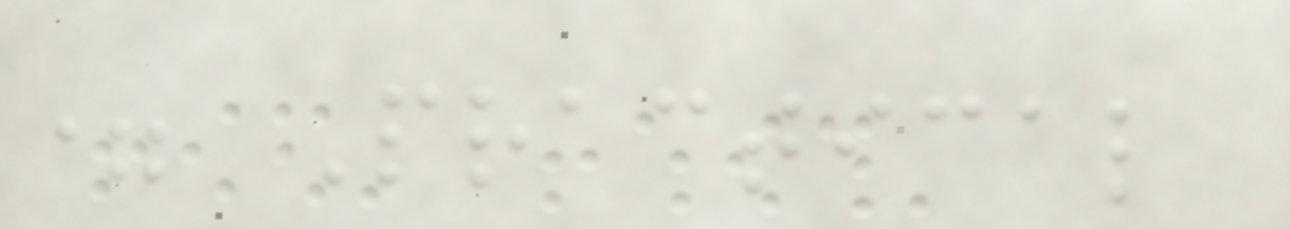= Practical
